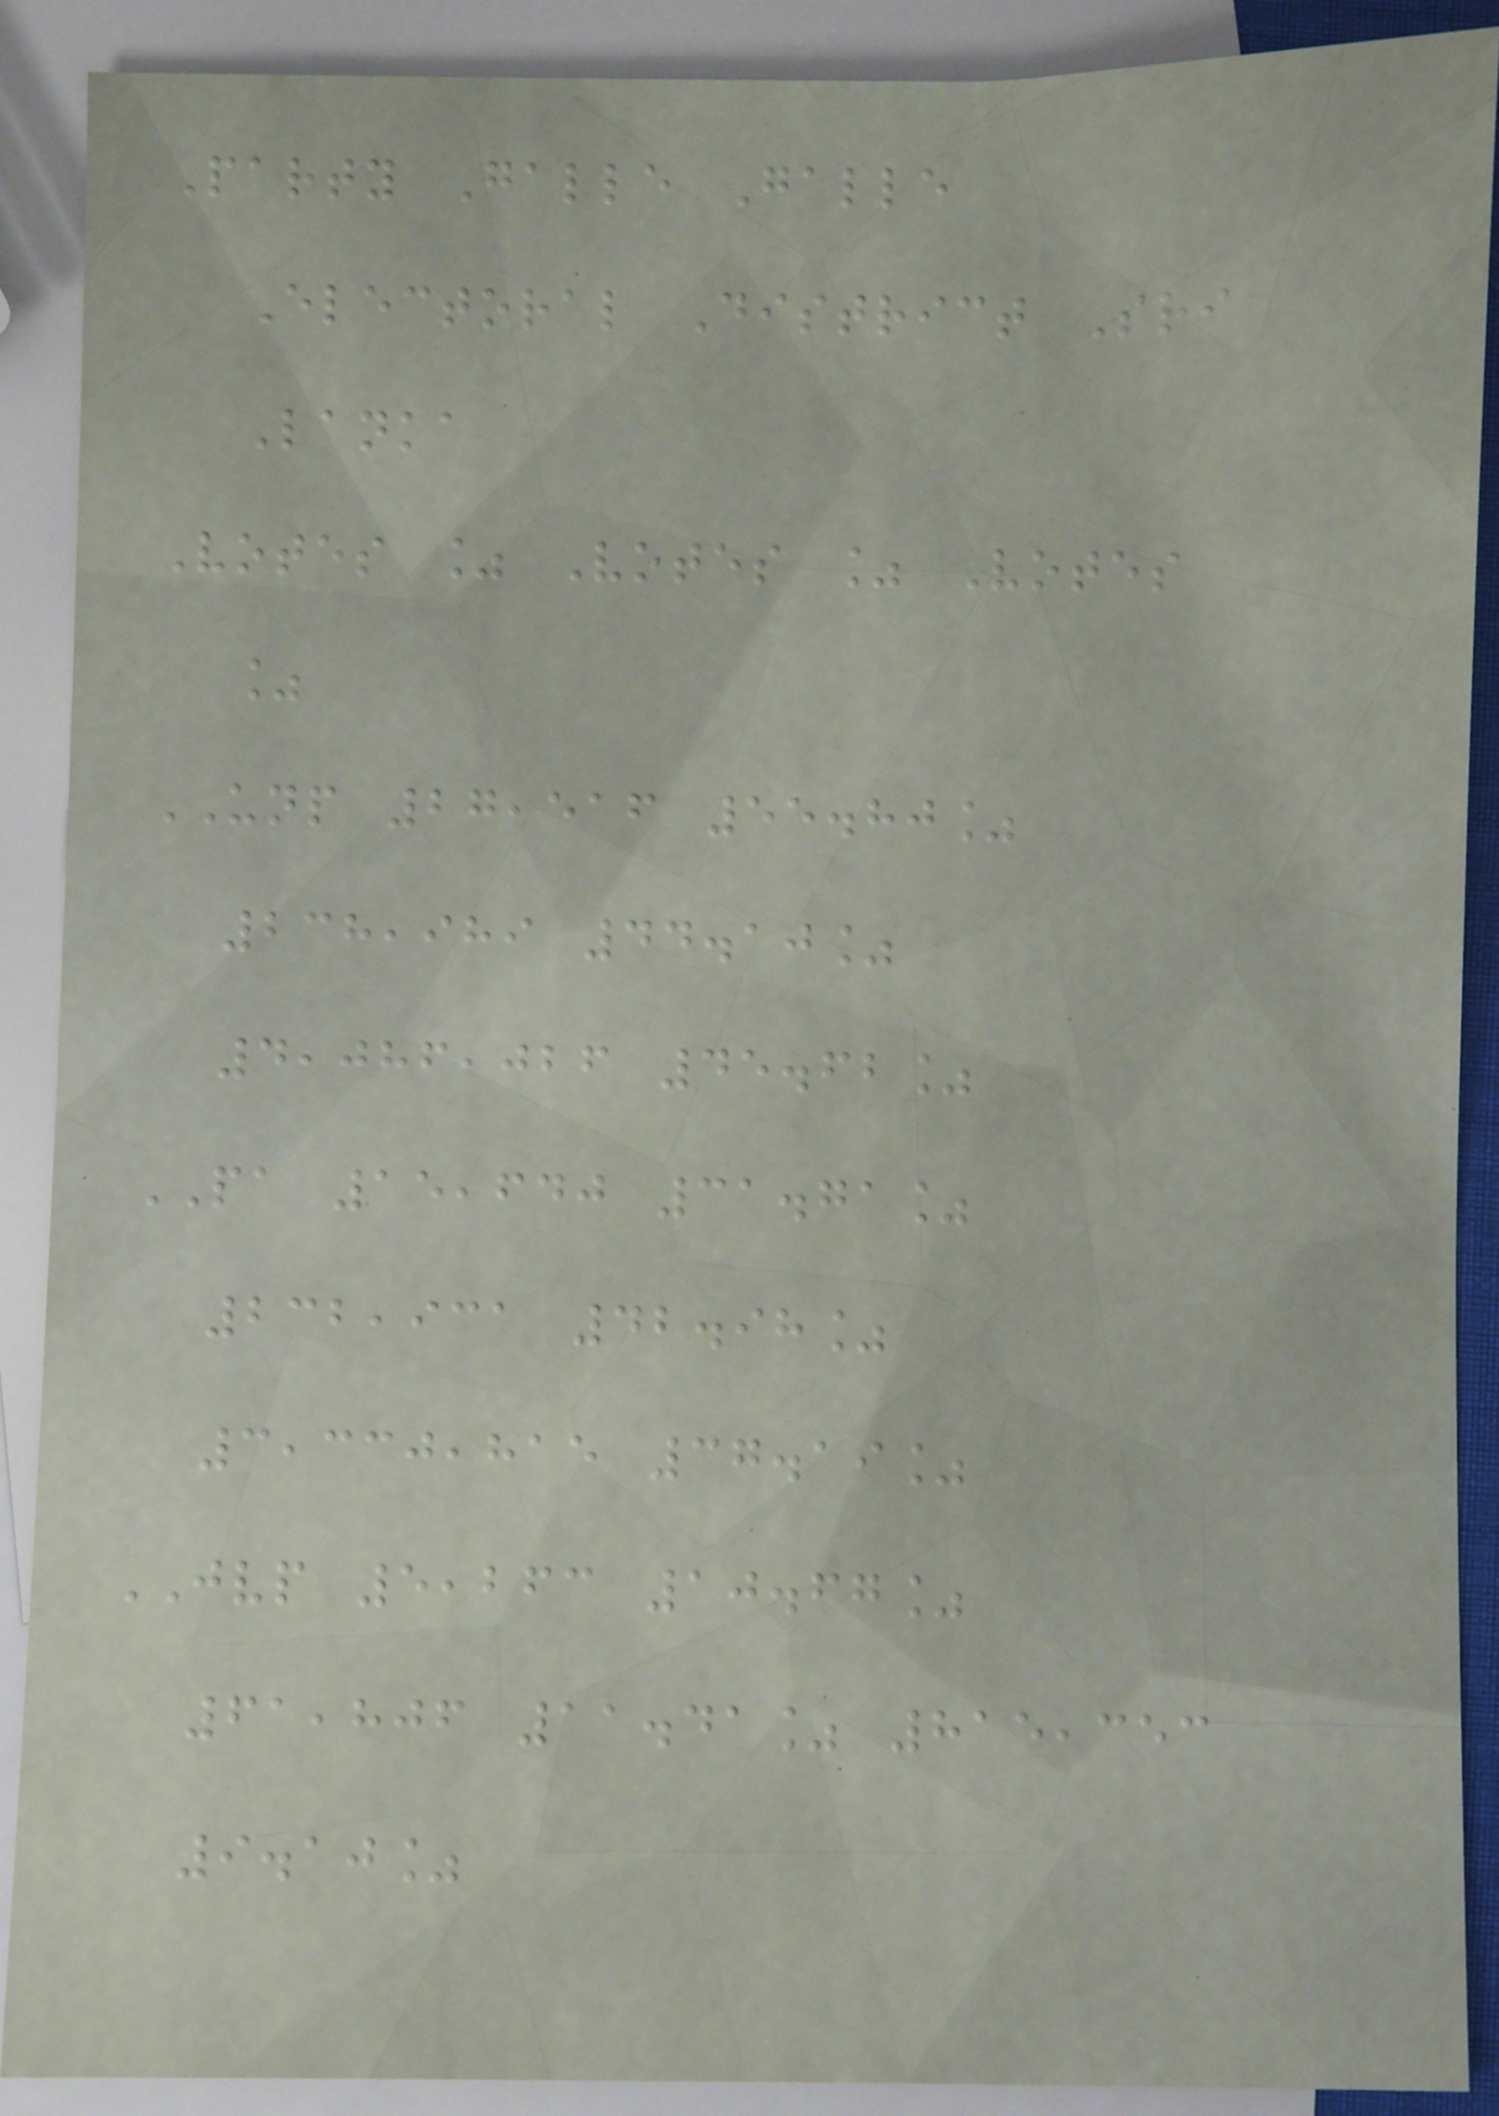Party Galle Galle
Electoral District Sri
Lanka
Votes % Votes % Votes
%
UNP 27,516 55.80%
238,989 44.10%
4,086,026 45.62%
PA 15,640 31.71%
232,931 42.98%
3,330,815 37.19%
JVP 5,263 10.67%
61,806 11.41% 815,353
9.10%
